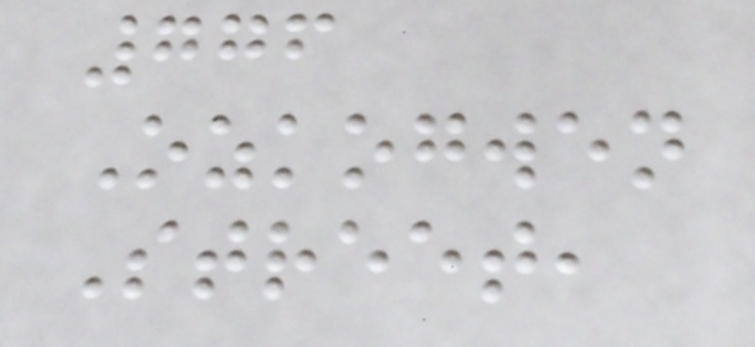776
Ozkogwen
Street,
